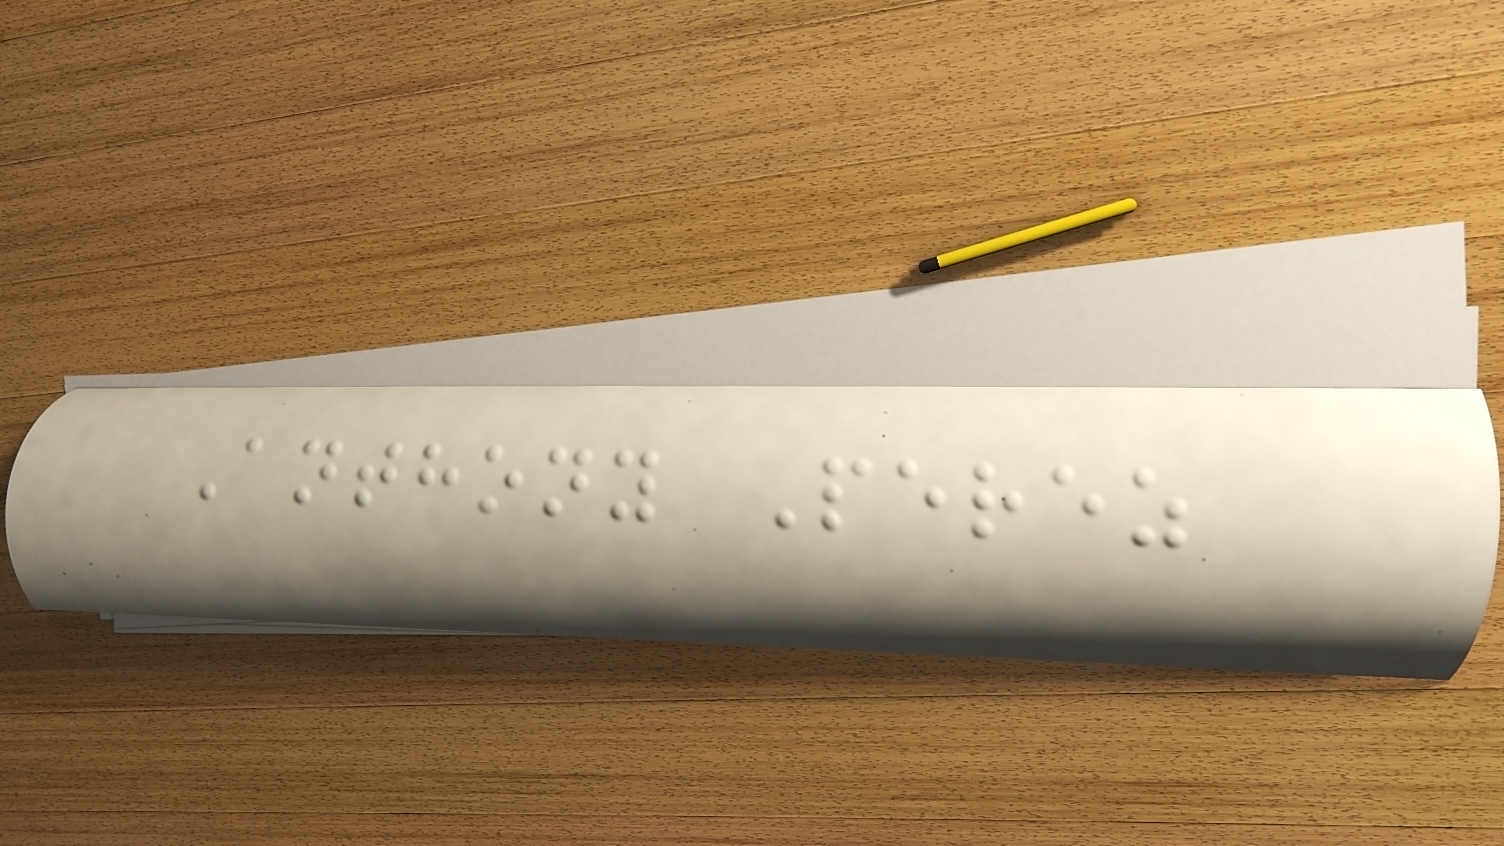Anthony Perez
